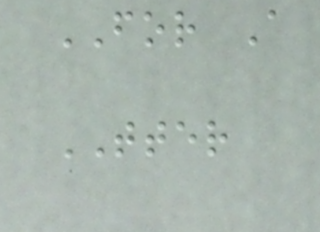FOR A
TTER
